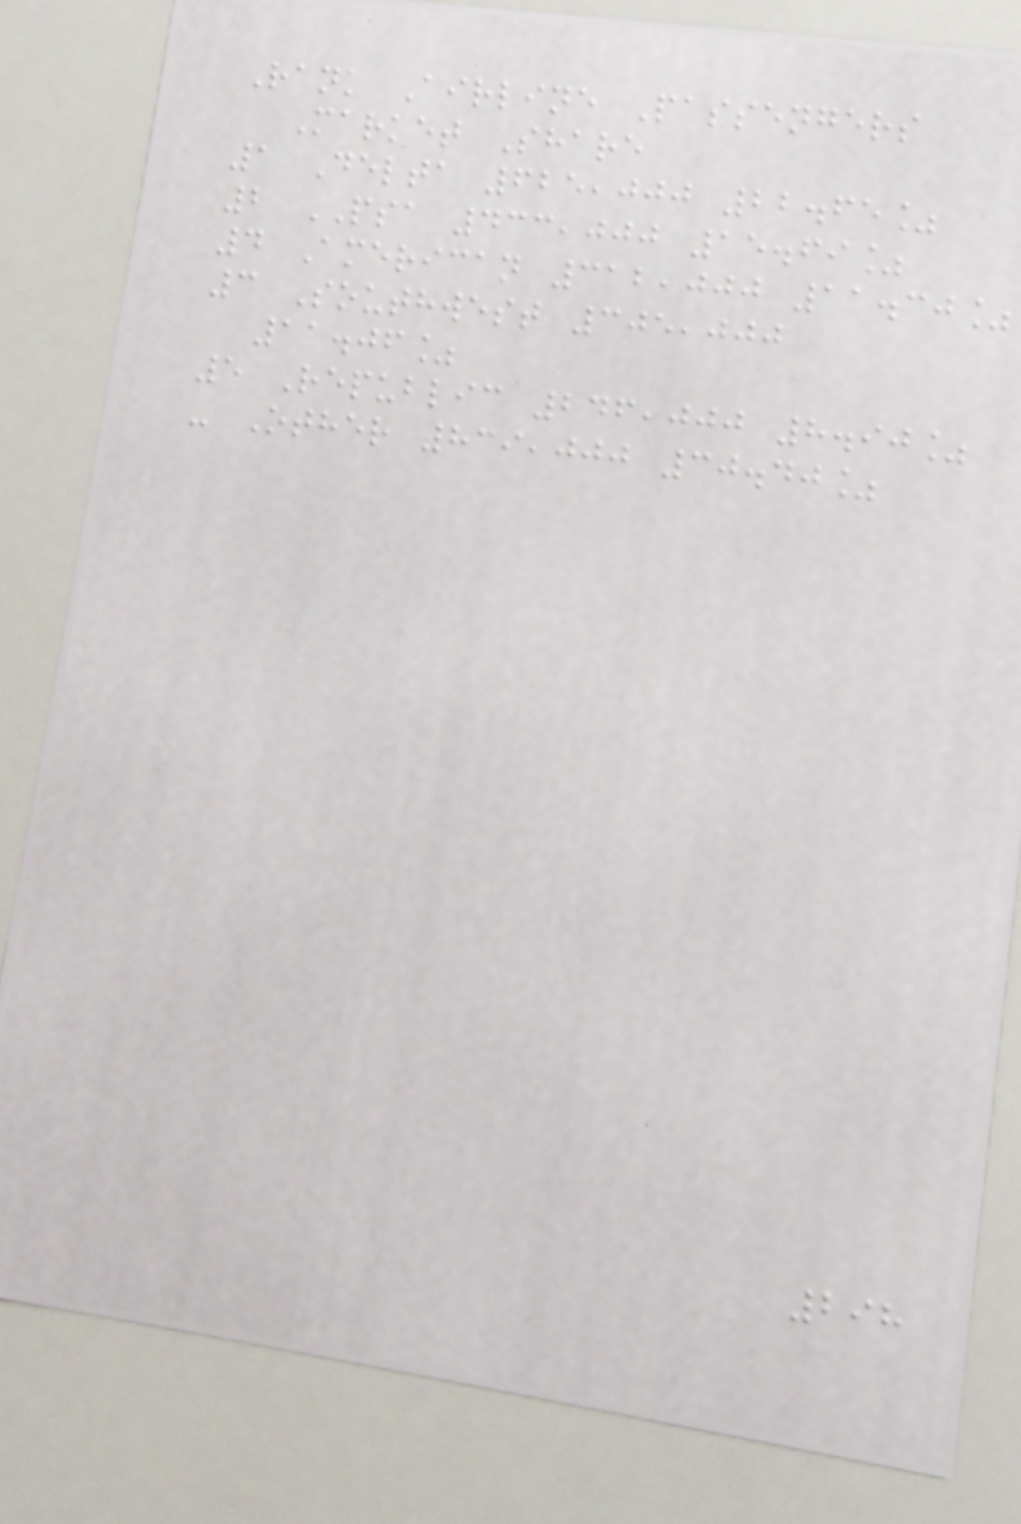Rank Airline Passengers
Market Share
1 Delta 625,000 22.65%
2 PSA 433,000 15.69%
4 American 312,000 11.30%
3 Southwest 305,000
11.06%
5 Republic 246,000 8.90%
- Other 839,000 30.40%
298
